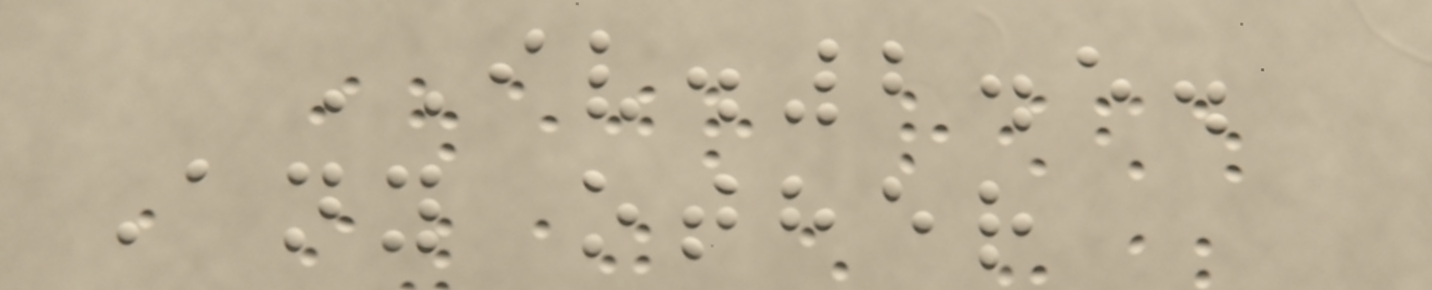IV.2.5.
Any other
